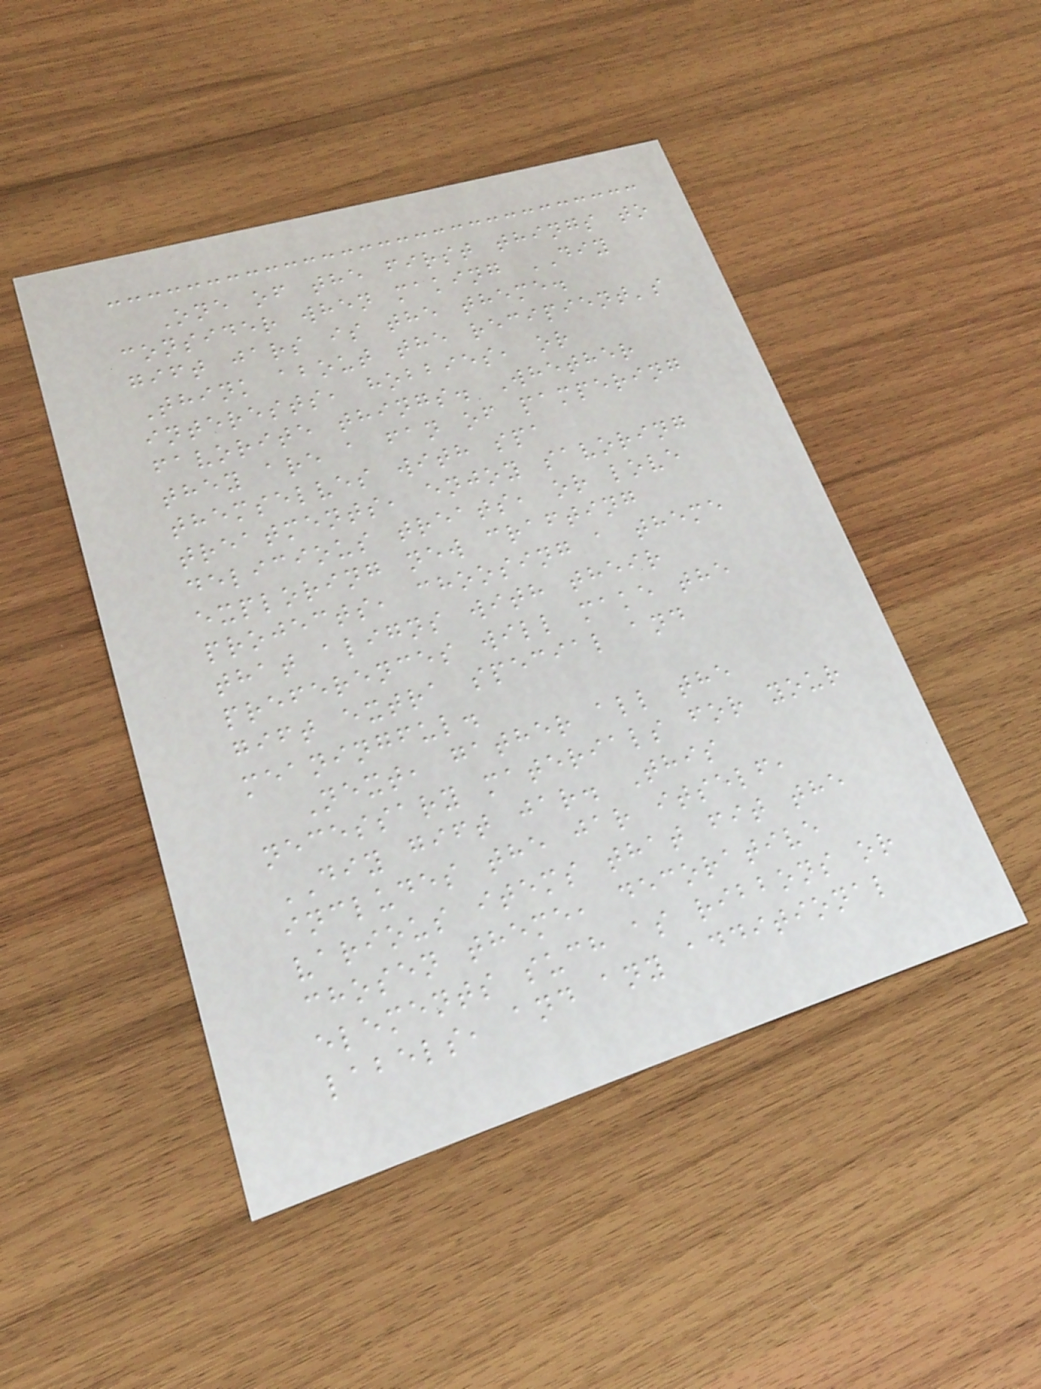One of the first things to
consider when making DIY
gift jars is the theme.
Think about the recipient's
interests, hobbies, or
favorite things. Whether
they are a fan of pampering
themselves with spa
treatments, enjoy savoring
delicious treats, or love
exploring new crafting
projects, choosing a theme
that aligns with their
preferences will make the
gift extra special and
meaningful.
Next, gather all the
necessary materials for your
DIY gift jar. This
includes the jar itself,
various items that fit the
chosen theme, decorative
elements such as ribbons or
labels, and any additional
